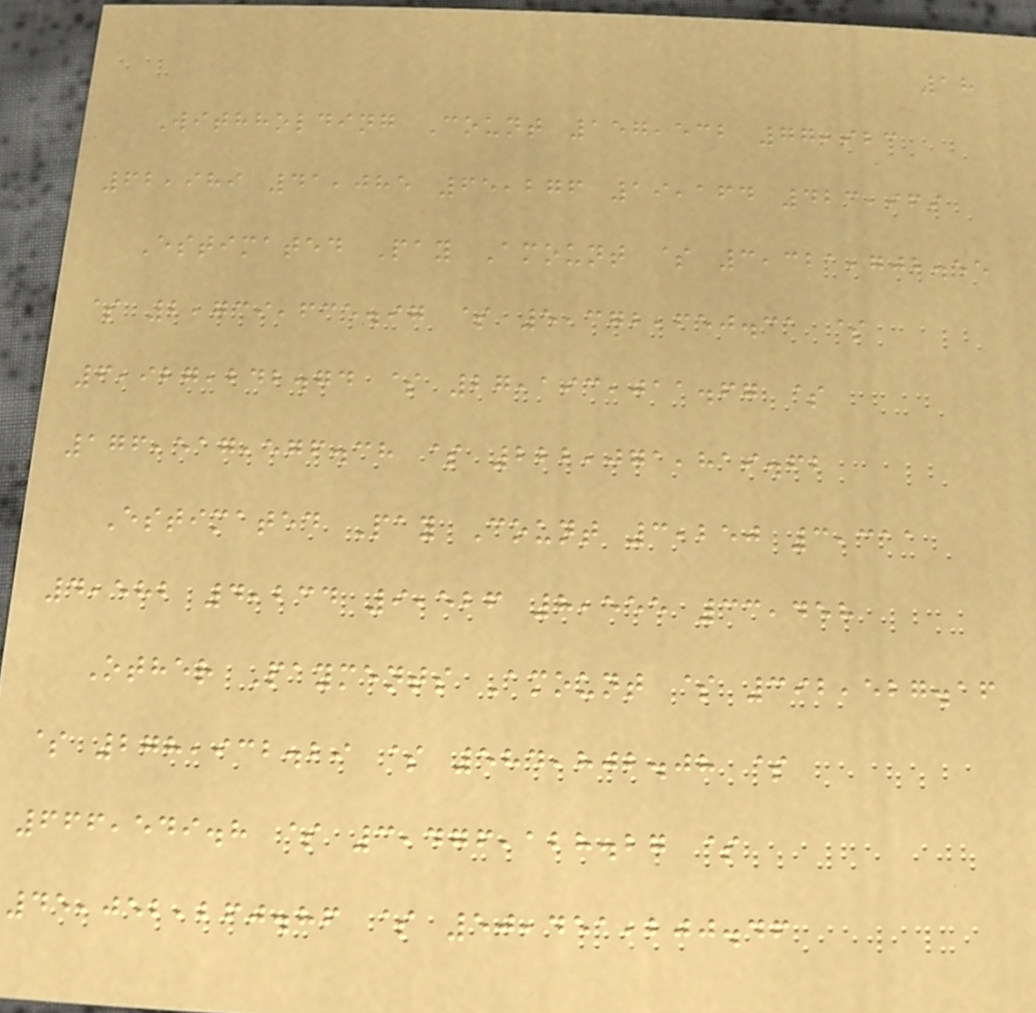18
Withholding Count 157,532 77,923
62,989 41,085 65,276 19,164 423,969
Estimated Pay Amount $ 3,321,702.55
$ 2,739,635.97 $ 5,372,650.31 $
6,927,242.74 $ 27,193,011.67 $
176,517,576.38 $ 222,071,819.62
Estimated Pay Count 3,250 3,311
4,582 4,234 9,526 8,555 33,458
Other Payments Amount $ 392,527.16
$ 278,932.29 $ 584,802.08 $
666,549.8 $ 3,476,128.27 $
45,052,260.86 $ 50,451,200.46
